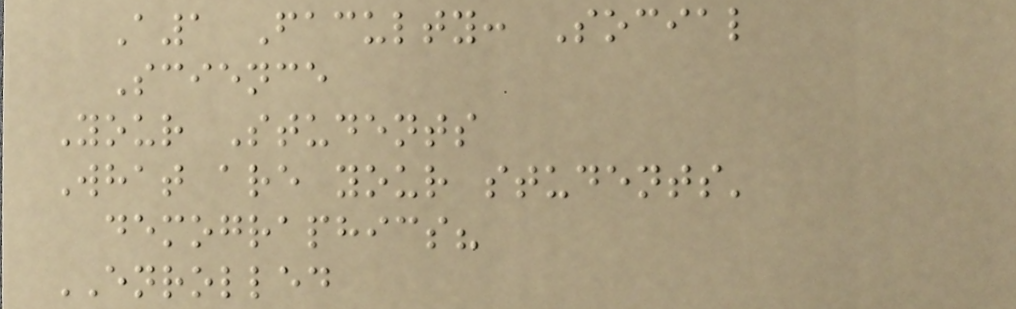A1 Faculty: Social
Science
Your Students
What are your students'
demographics?
ENROLLED
